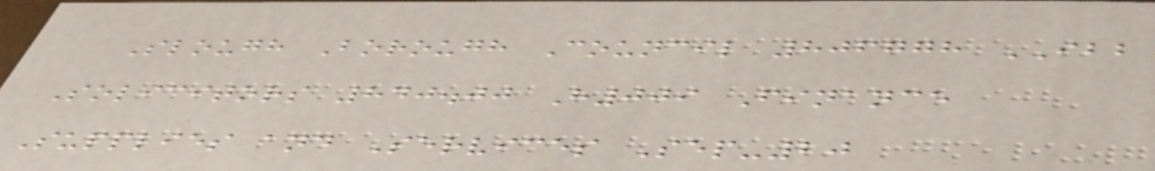Slough Borough Council 806778 IBB
Solicitors 840.00 H009 Finance
Supplies and Services Sep-20
